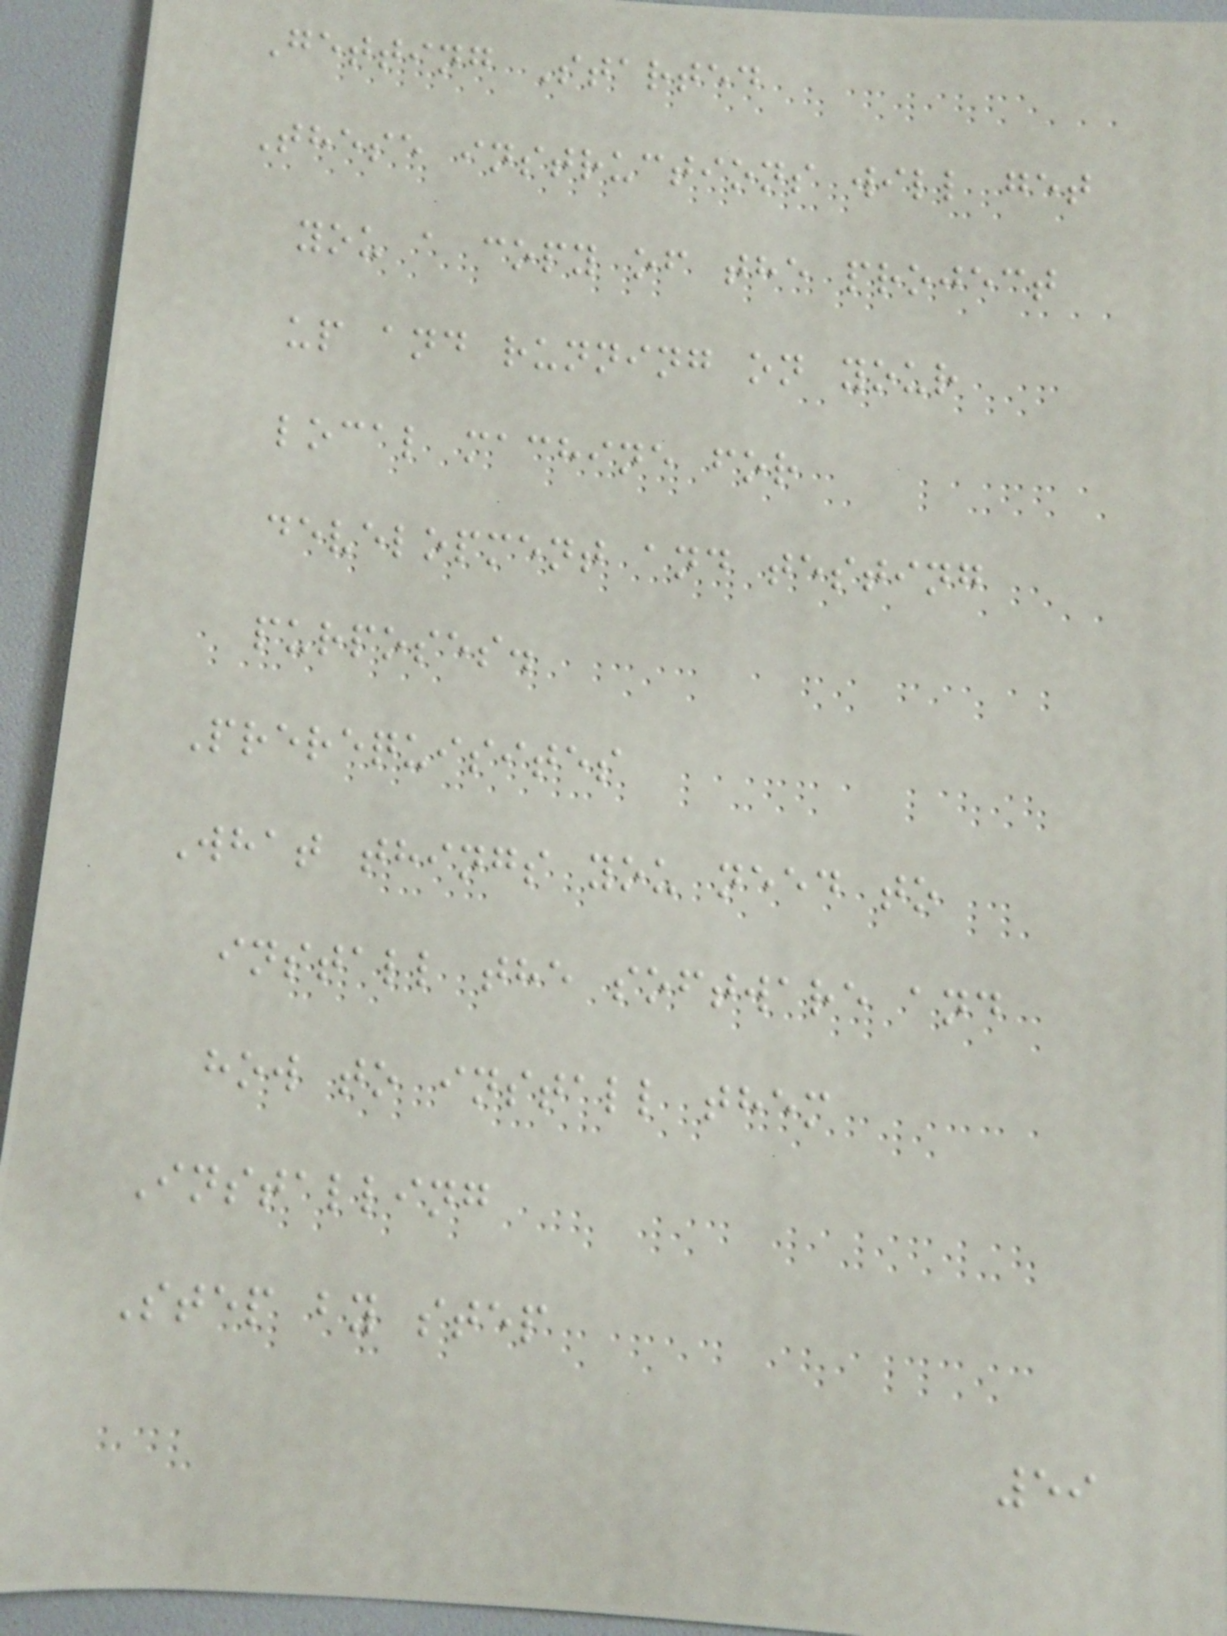Getting Started
These instructions will get
you a copy of the project
up and running on your
local machine for
development and testing
purposes.
Prerequisites
What things you need to
install the software and
how to install them
Installing
Step by step
59
